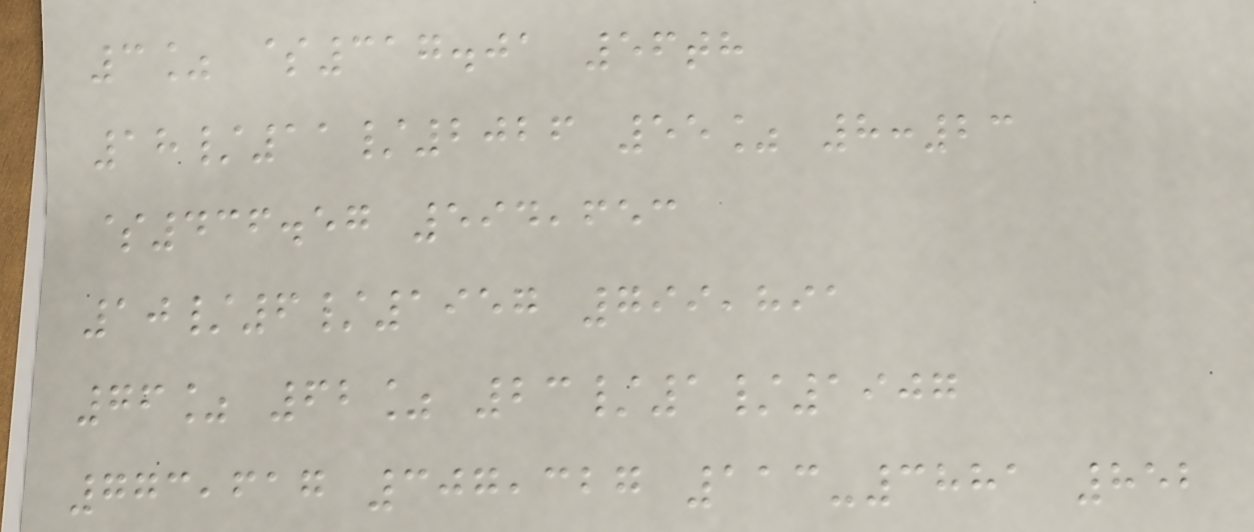3% $317.01 56th
18/11/2026 55% 8:23
$436.57 594,653
10/6/1957 799,891
76% 62% 23/1/1907
773,617 307,327 113-3881 852
